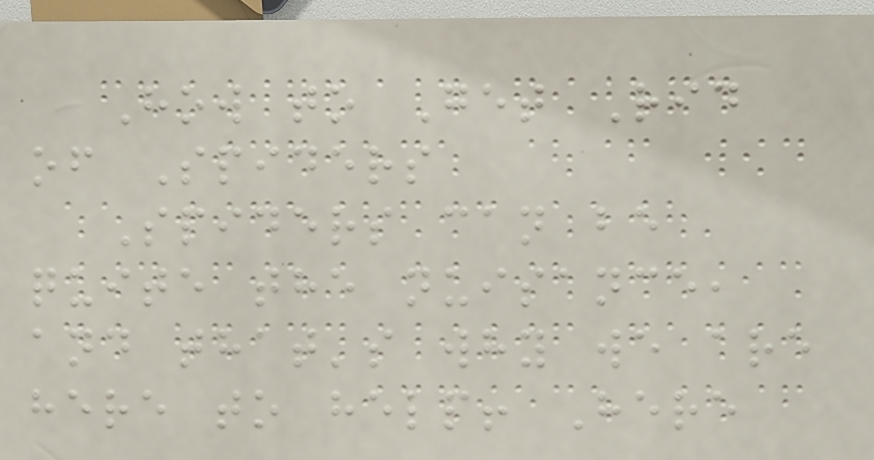How to Get Rid
of Spiders
Spiders can be
quite the nuisance,
and that's why we are
here to help! Here
